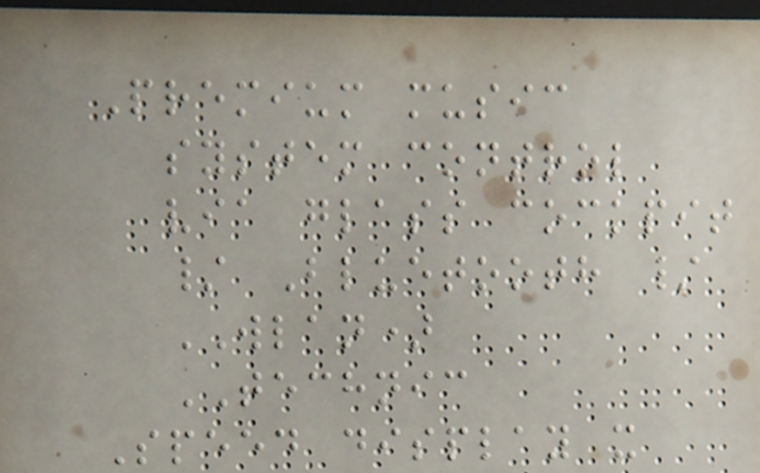Premium music
system control
via glass cockpit
/ Bluetooth /
WLAN)
TECHNIC
Speed display x
